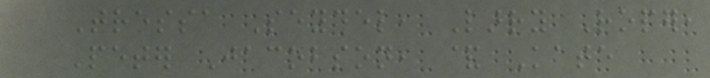Tressa Seydel, Larry Roper,
Peter Jacobson, & Kate
